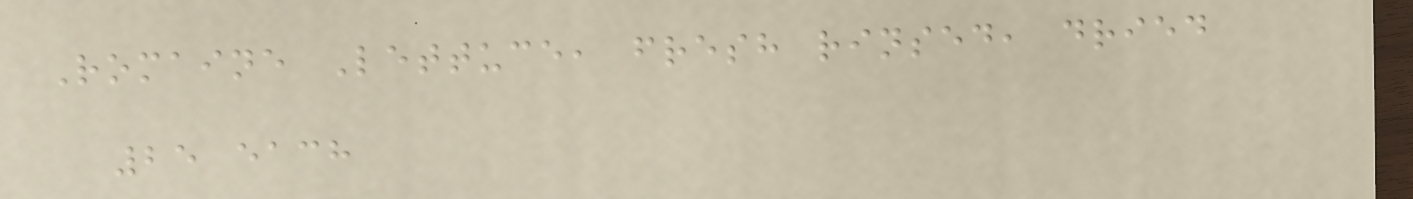Romaine Lettuce, fresh rinsed, dried
25 each
